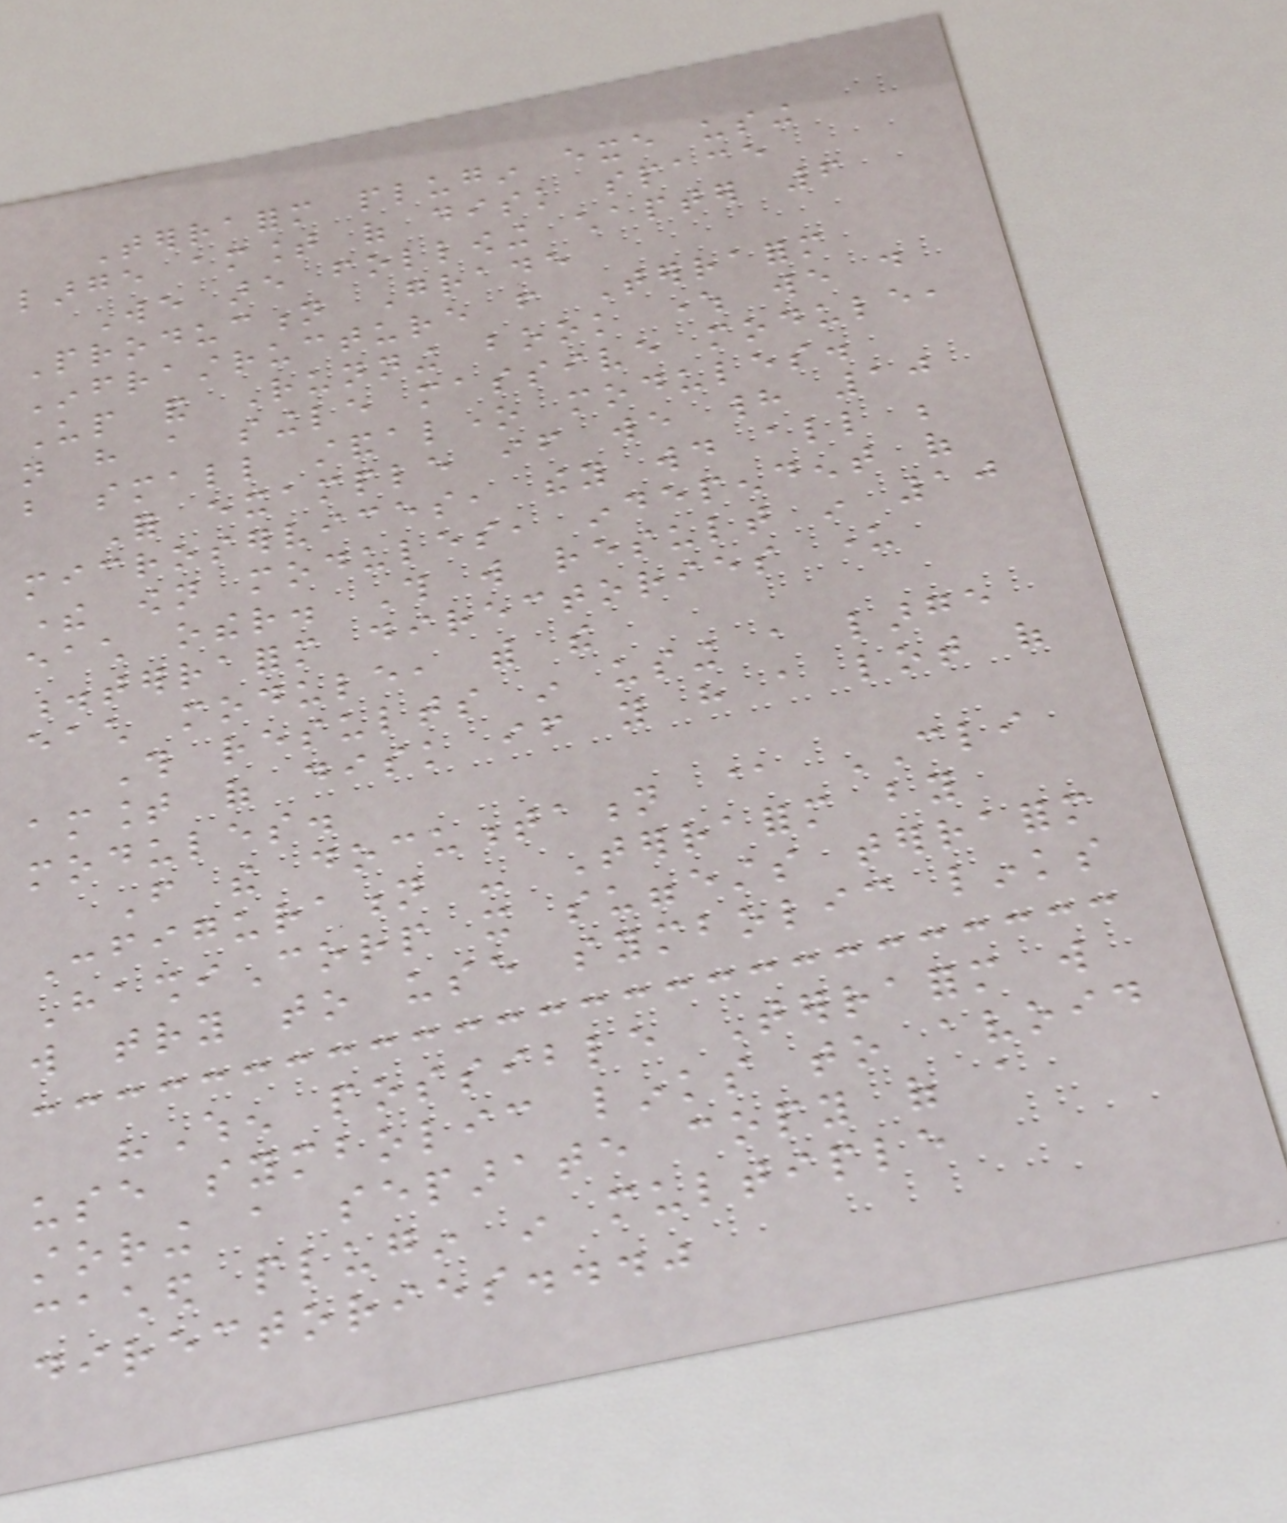Terraform plugin exe using
large amount of disk space
We are following chapter 6
Production Grade
Infrastructure from Terraform
Up and Running book where we do
not have a single massive module,
but small standalone modules.
For example if we had 10
microservices, they would all be
there own modules, independent of
each other. This will result in 10
.terraform directories under
each module, with the
This results in using a large
amount of disk if you have a lot of
modules.
From the documentation @ CLI
Configuration - Terraform by
HashiCorp it suggests terraform
will try to use symbolic links
"When possible Terraform will
use symbolic links to avoid
storing a separate copy of a
cached plugin in multiple
directories..."
